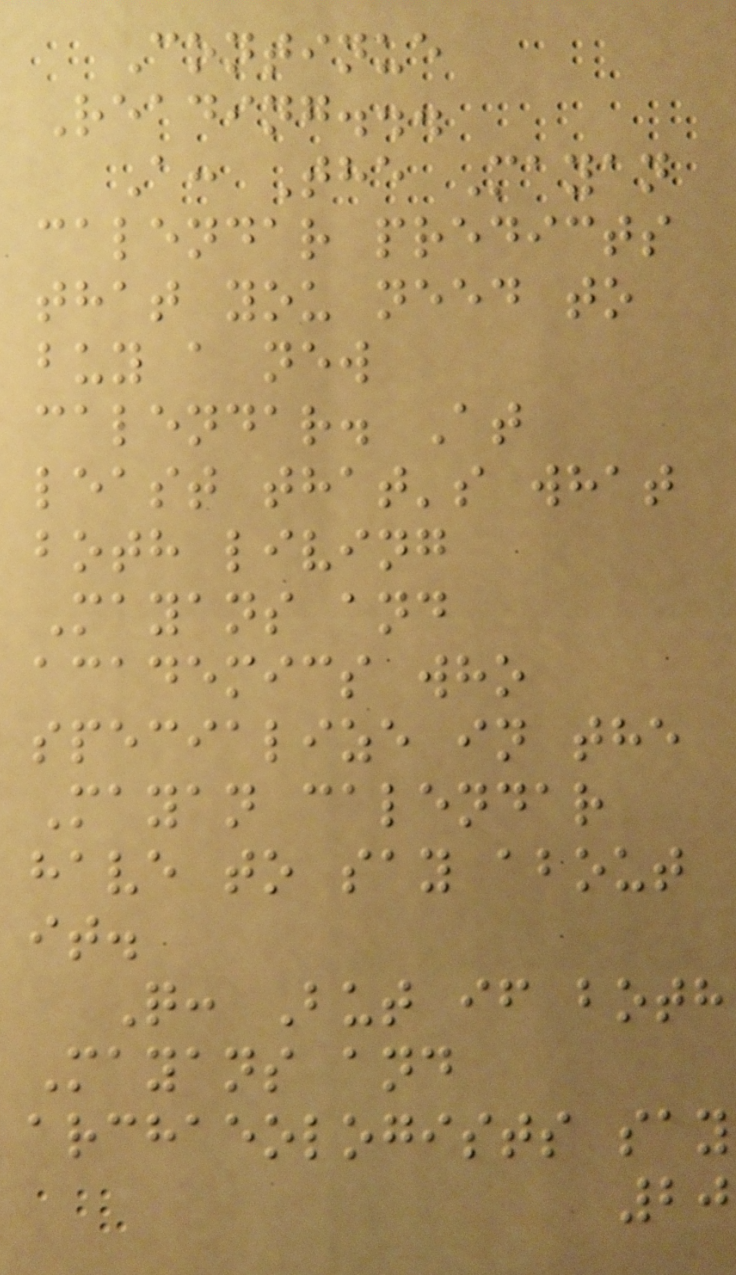Continue
Reading...
A: The Mayan
calendar predicts
that you need to
buy a new
calendar. At
least that's what
both living
Mayans and
academics who
specialize in the
Mayan calendar
have to say about
it.
Q: But if both
Mayans and
archaeologists say
20
